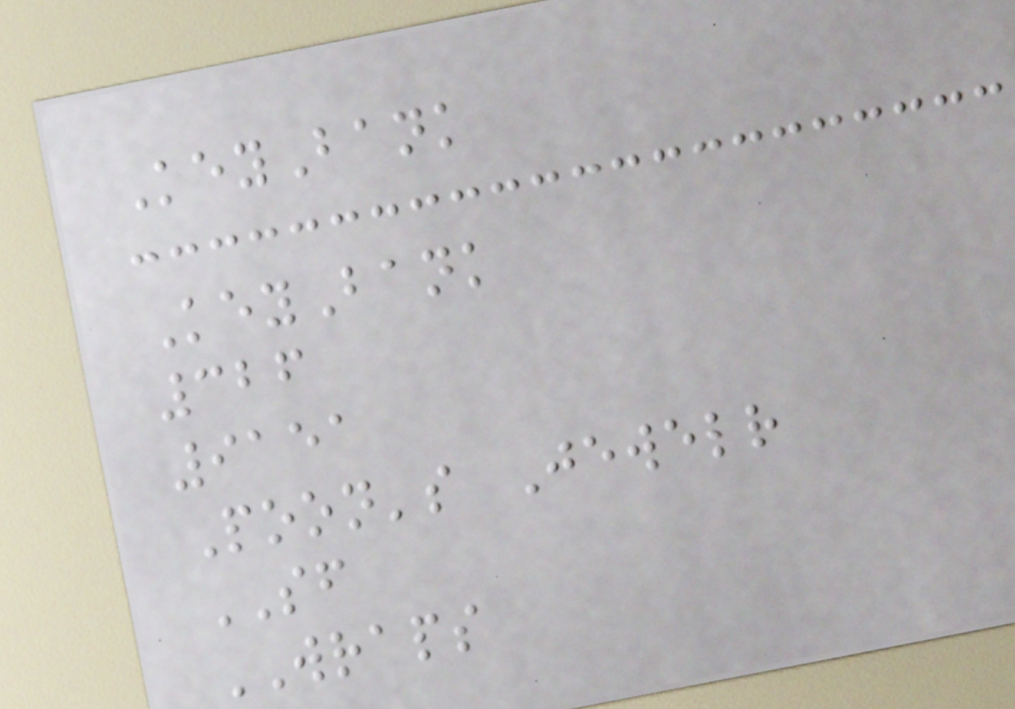KeyBank
KeyBank
326
9151
Poon's Jewelr
SF
WRAPS
